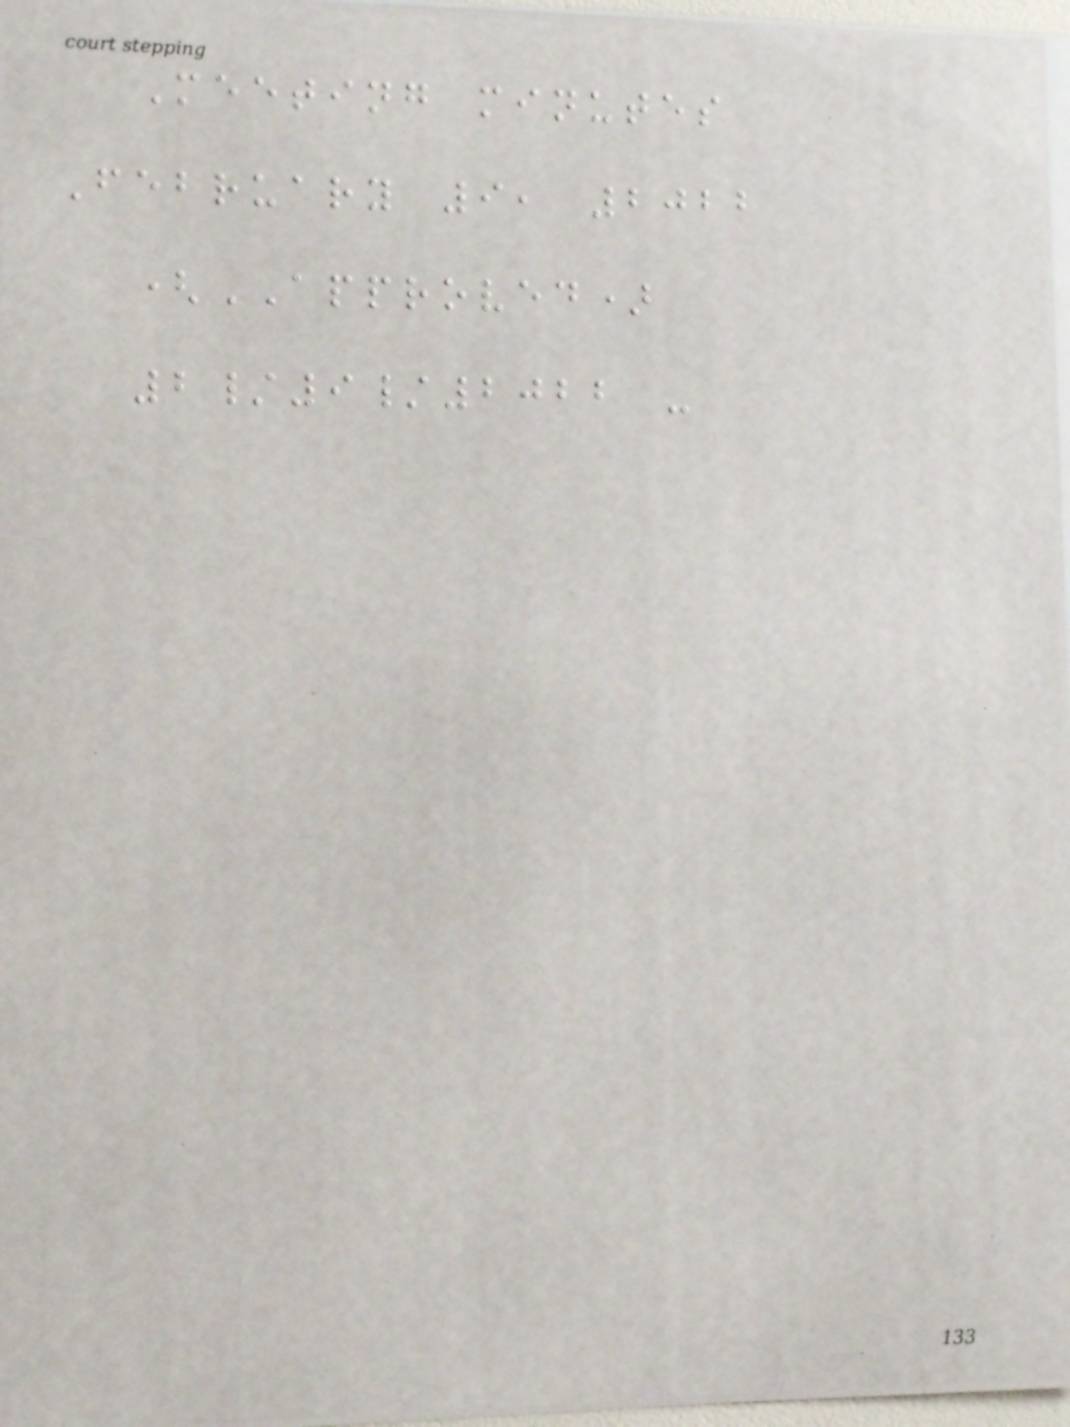Meeting minutes
February 9, 2022
(APPROVED)
2/9/2022 -
